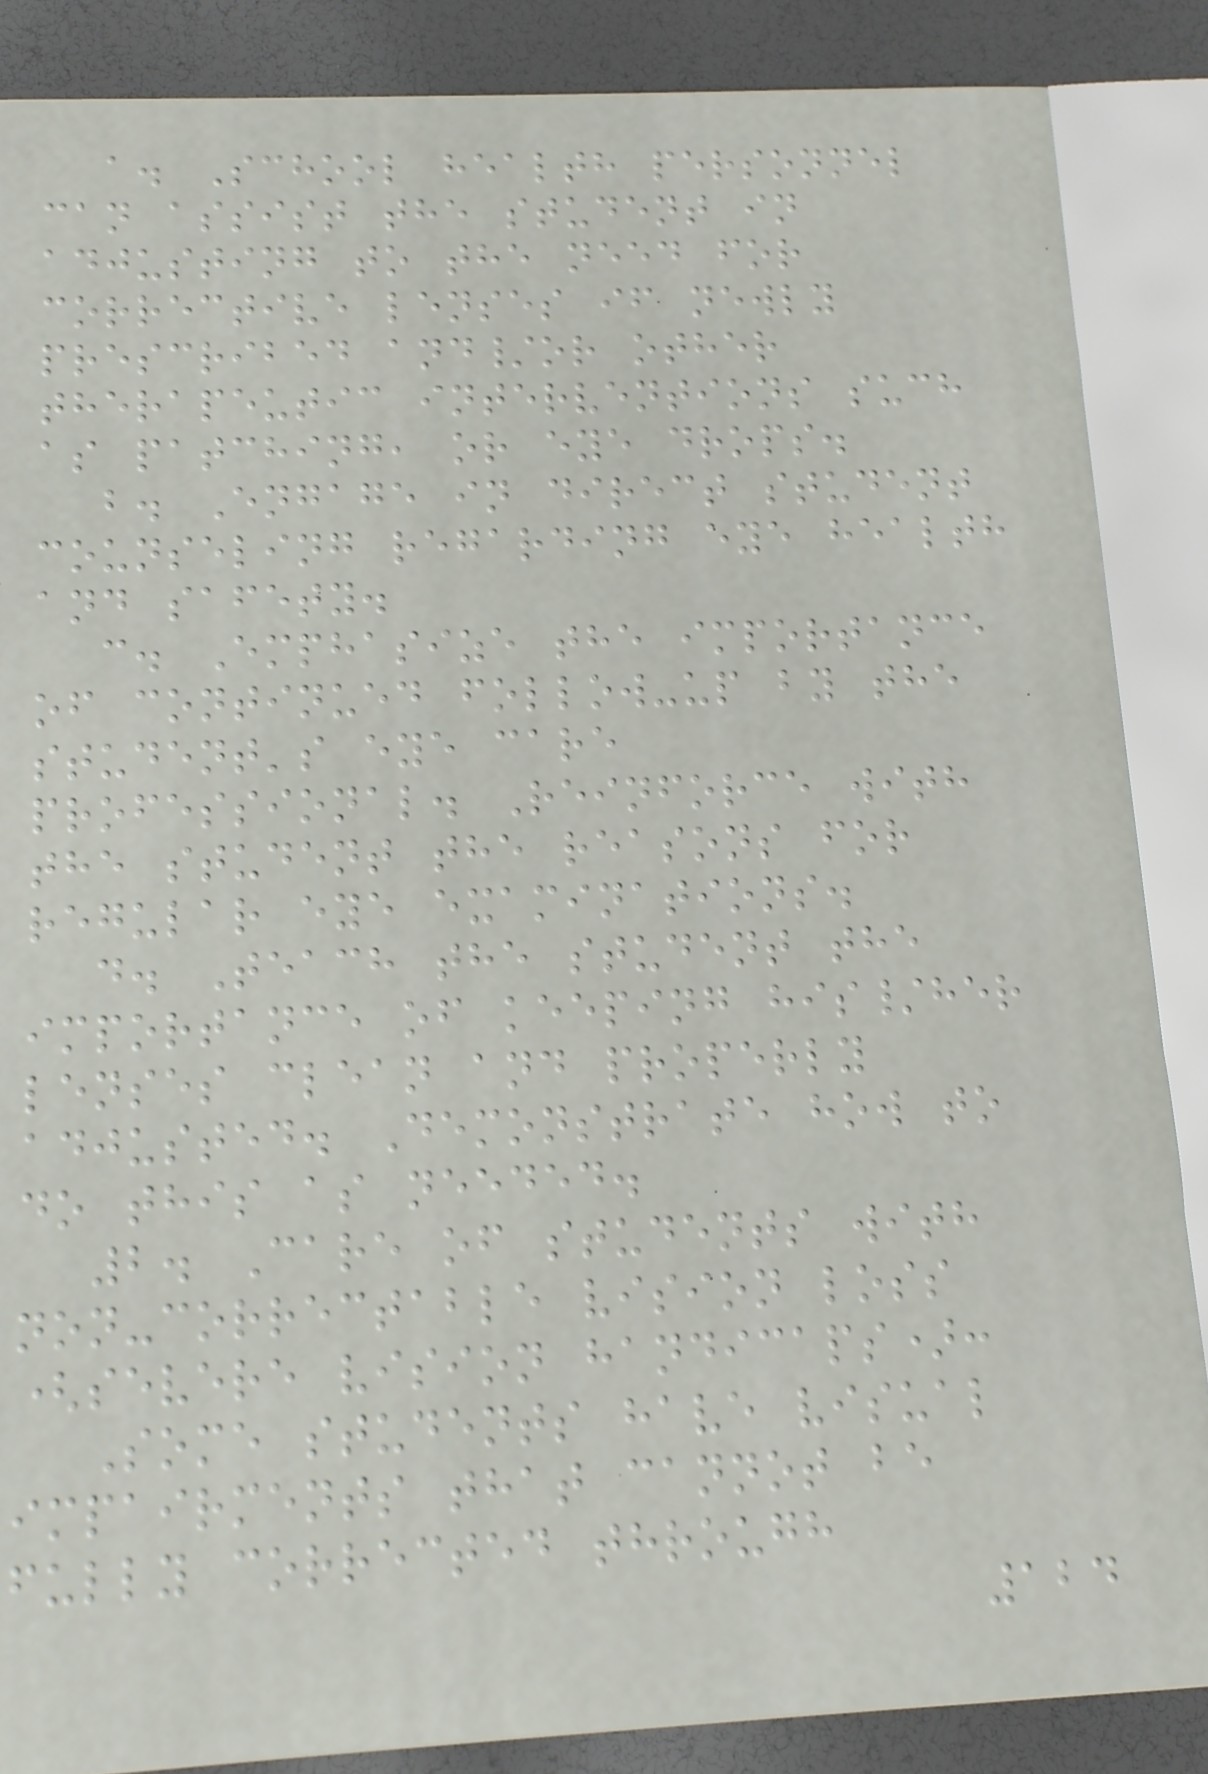a. School health personnel
can assist the student in
adjusting to the need for
corrective lenses if newly
prescribed and/or other
therapeutic interventions such
as patching, or eye drops.
b. Engage in direct student
counseling regarding eye health
and safety.
c. Emphasize the importance
of continued follow-up by the
student's eye care
professional. Reinforce with
the student the reasons for
regular eye examinations.
d. Teach the student the
importance of keeping his/her
lenses clean and properly
adjusted. Demonstrate how to
do this as needed.
2. Care of students with
non-correctable vision loss
(severe vision handicaps):
Some students have visual
impairments that cannot be
fully corrected through
124
